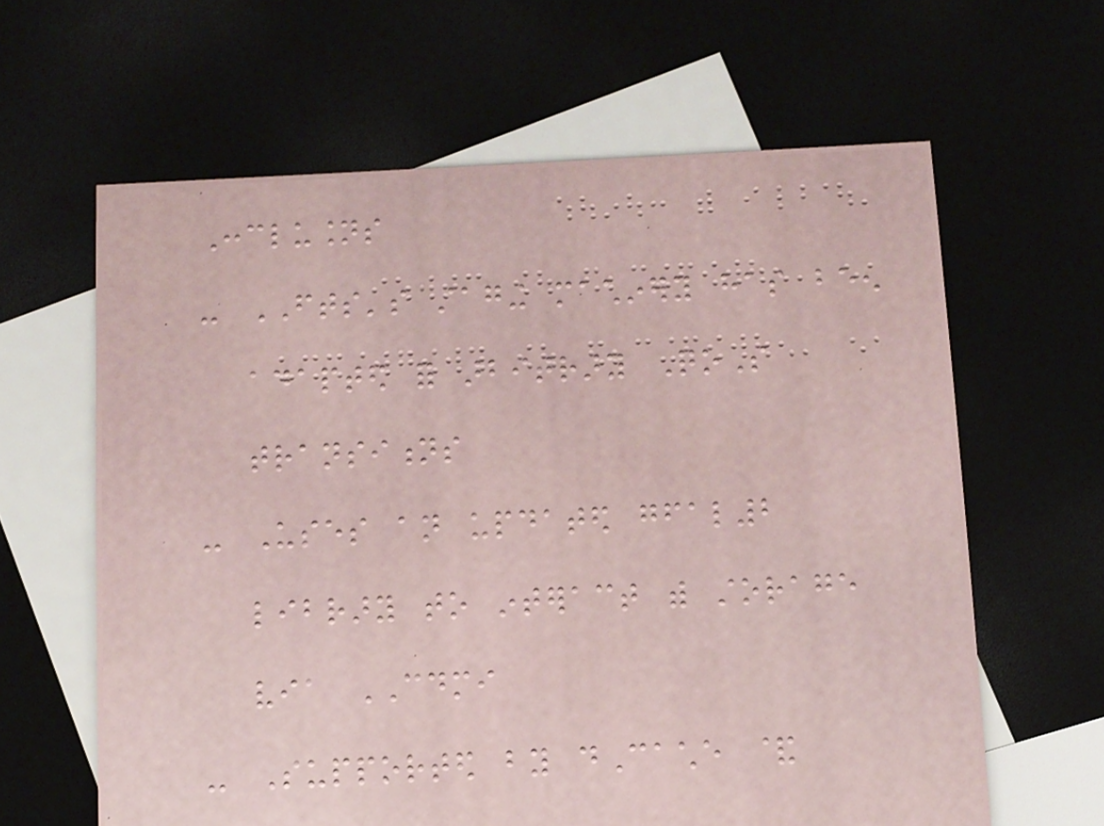Conclusions
- FTS's staging machinery has been
adapted for arbitrary QoS
transitions
- Uses an updated gfal2
library to interact with storage
via CDMI
- Supported by dCache &
